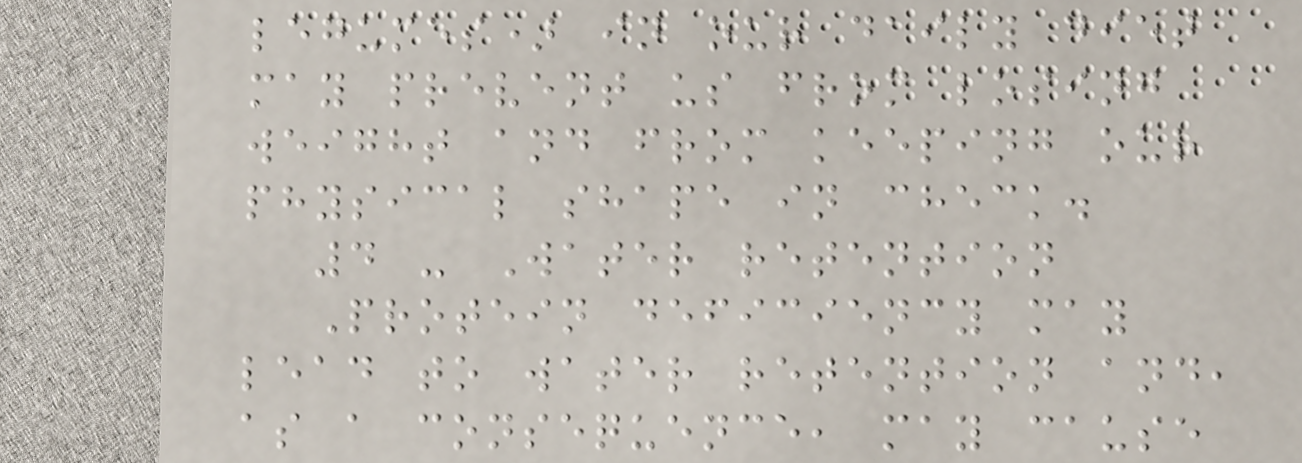legumes) in our daily diet
may prevent us from losing
weight and from keeping our
physical shape in check.
4 - Water retention
Protein deficiency may
lead to water retention and,
as a consequence, may cause
